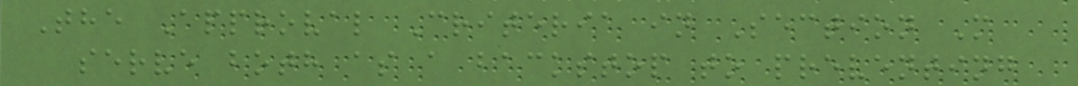The Approval Criteria in Section M
serve both as a backstop to preventing
